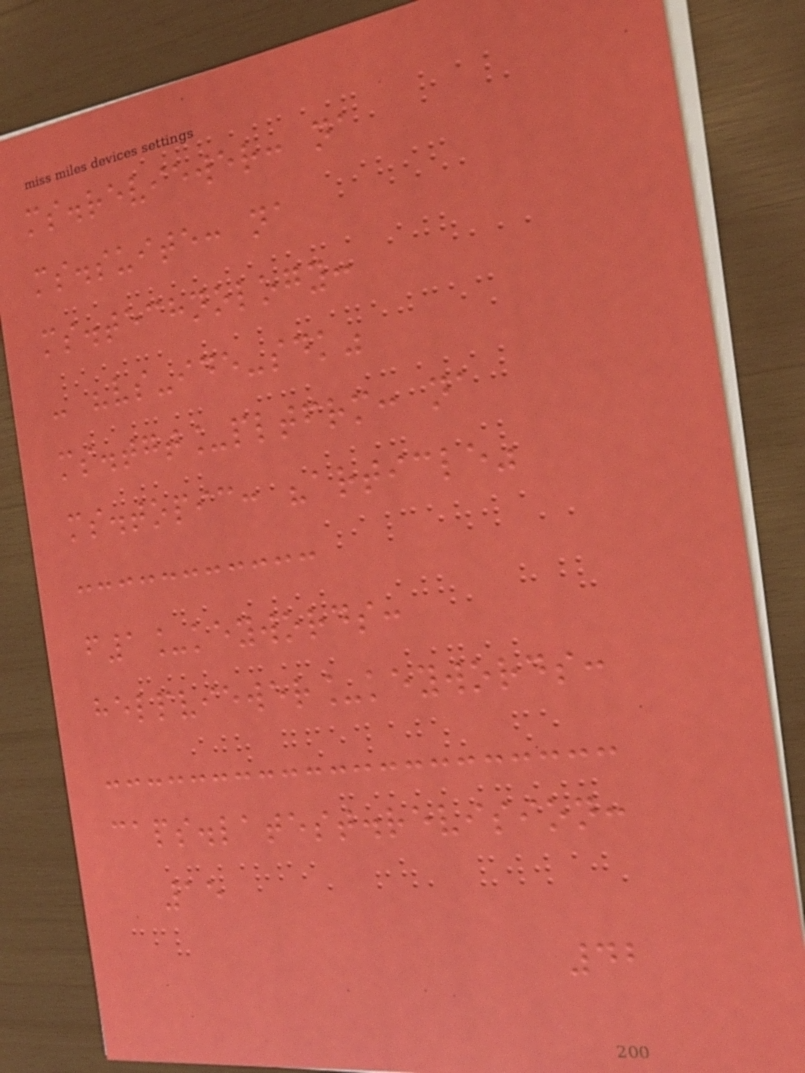ms.reviewer: na
ms.suite: na
ms.technology:
- "vs-ide-sdk"
ms.tgt_pltfrm: na
ms.topic: "article"
f1_keywords:
helpviewer_keywords:
caps.latest.revision:
15
42
